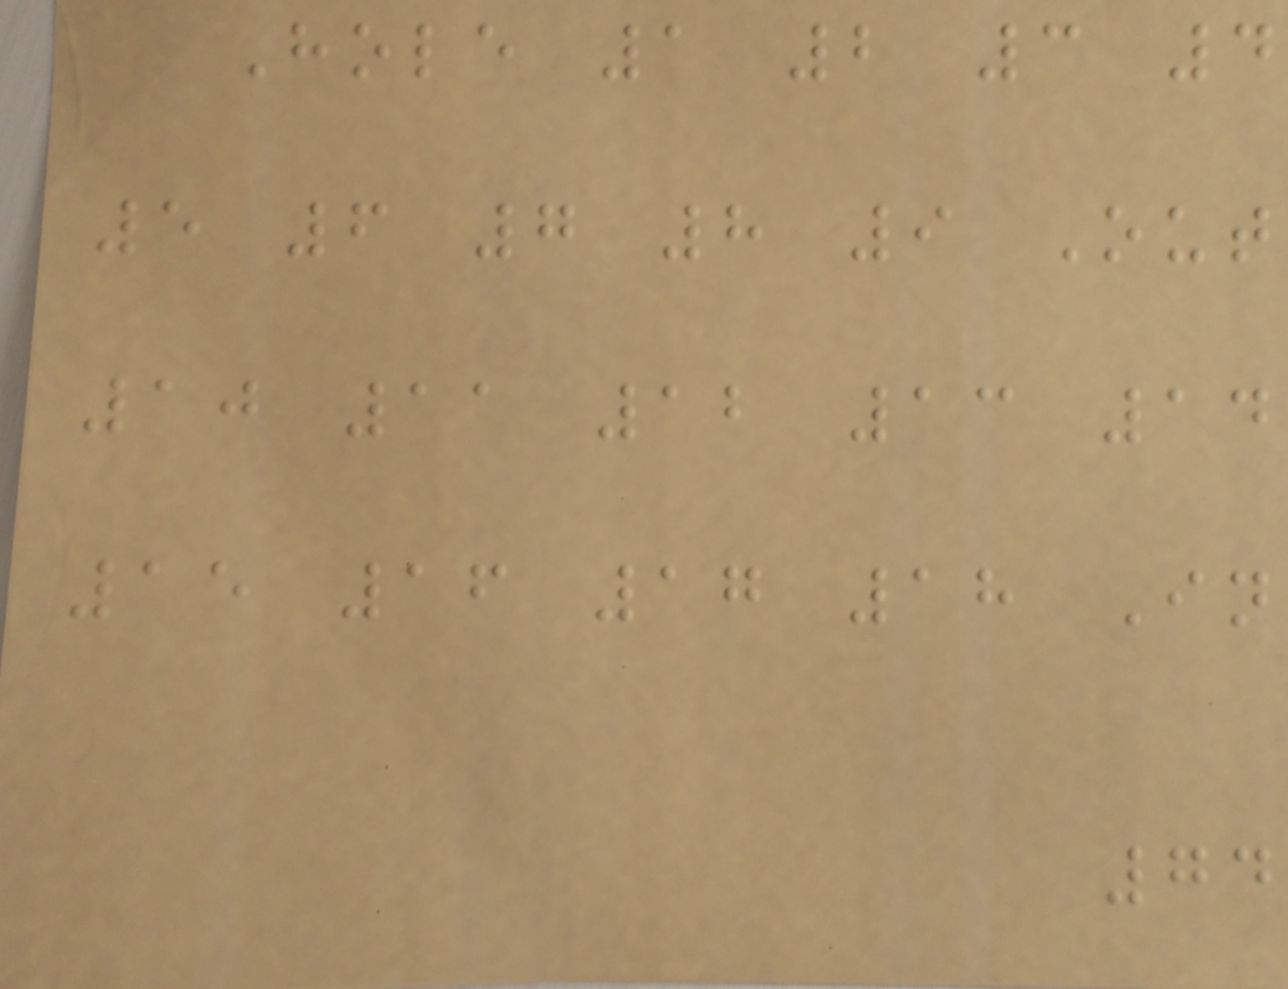Hole 1 2 3 4
5 6 7 8 9 Out
10 11 12 13 14
15 16 17 18 In
74
